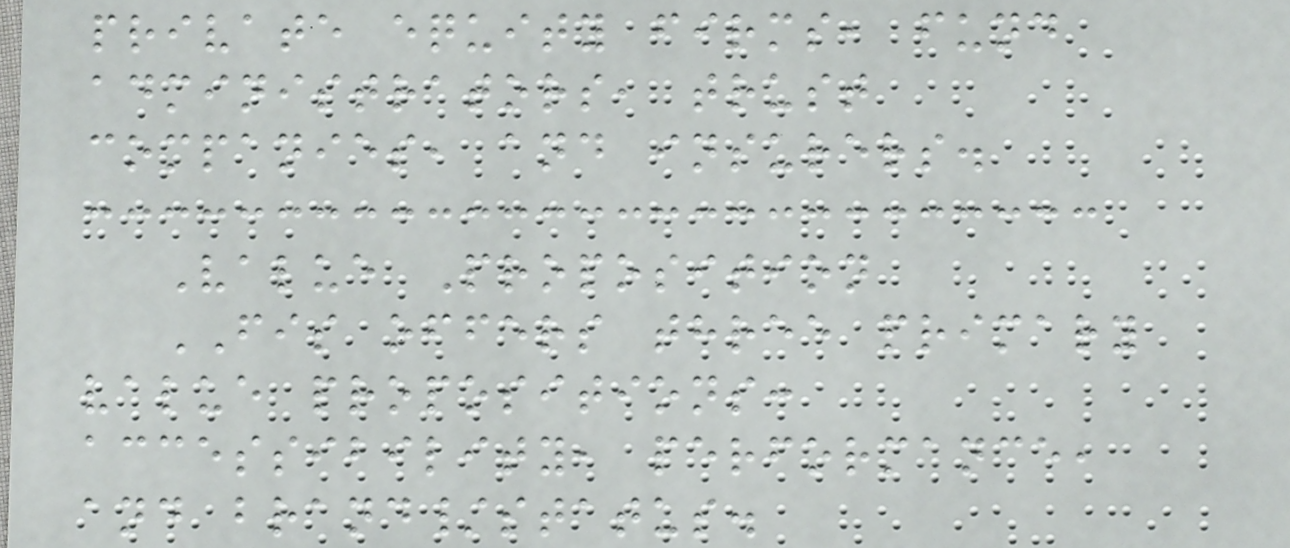private equity firms, fund
administrators, trust
companies, and insurers.
Value Proposition
FIS offers three primary
value propositions:
accessibility, performance,
and brand/status.
